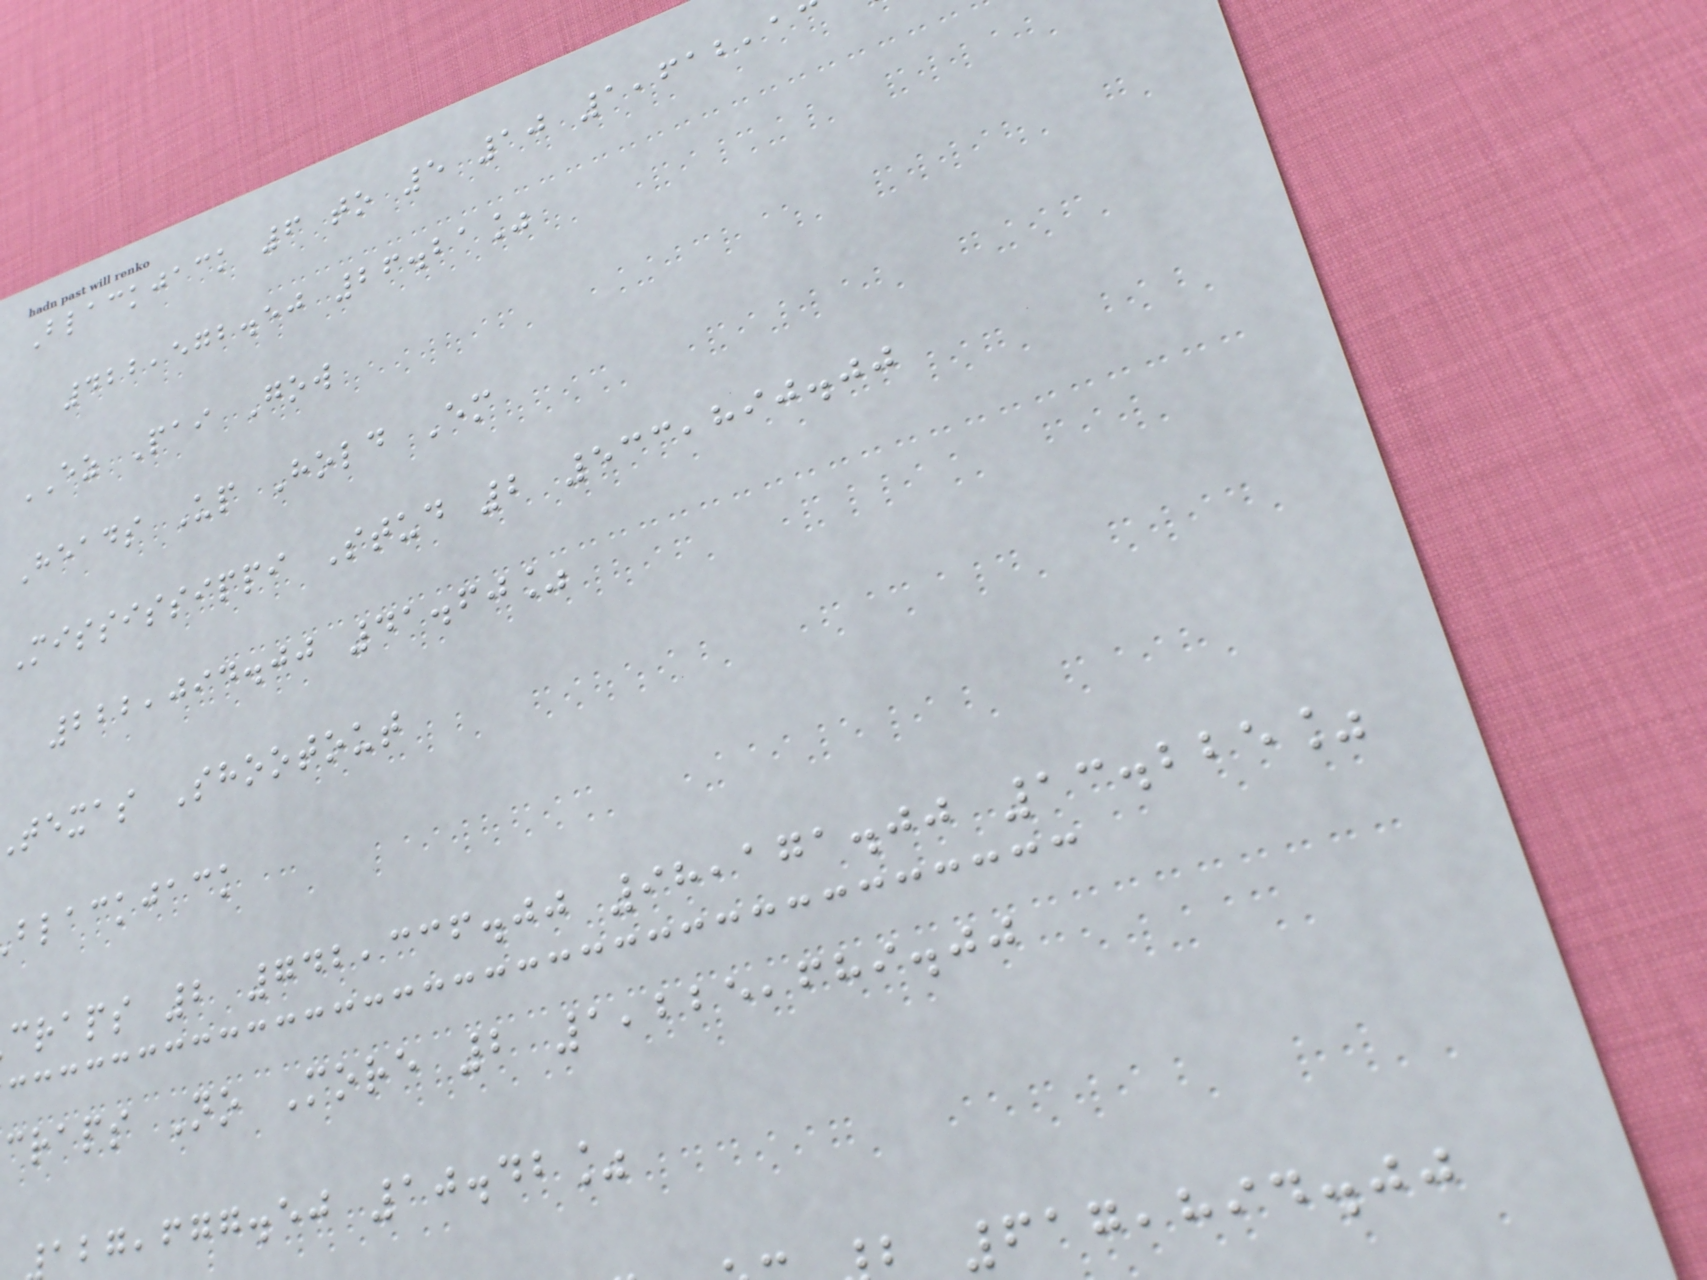Blackjack 6 to 5 10 1,612,1
422,572.50 26.21%
EZ Pai Gow
Heads Up Hold Em
Mississippi Stud 2 533,890.00
222,094.00 41.60%
texas Shootout
blackjack
craps 2 742,336.00 98,171.00 13.225%
craps No More 2 1,225,689.00
,fgg.ej 10.42%
617,894.00
